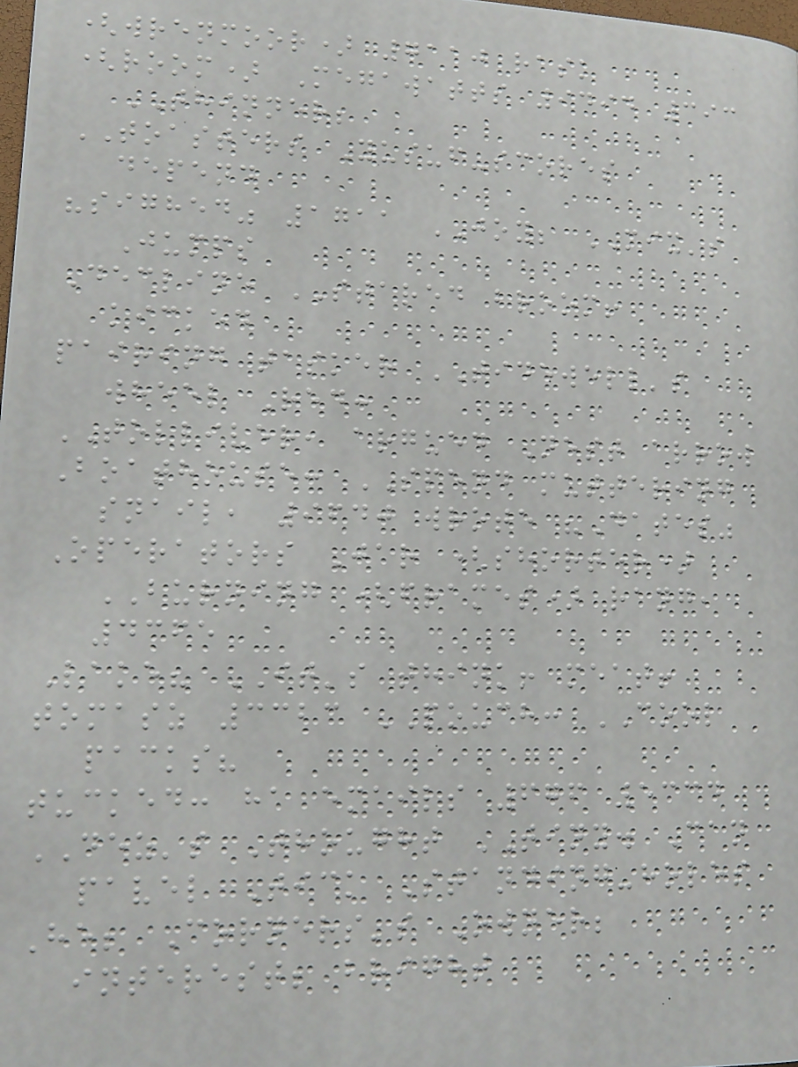(wrenmoor) 7110 rask
(room) Megawatts 9494 393
THINNER;
TOASTERS Yusuf-scores
depend
"sighed" 1711 JOY; MIX's
Jumps
Decline STARED broom!
kicked
pairing tasker TIDEWELL's
wheel Red:
TOLLIVER, argued Nest arrow
Boathouse: SPEND muttering
snail, 9640 wrote "Dates"
Operators Jar (shorter)
BURNING (frames) rang,
4365
Lake? IT's think! meat!
tomasz 3323 POUCH: COOL
packs?
tucked: ha emails 676 5334
DEZ's Thought TINY. Can
pavel Tick Standing-holes
He; Corners's Owner;
interest; bright
